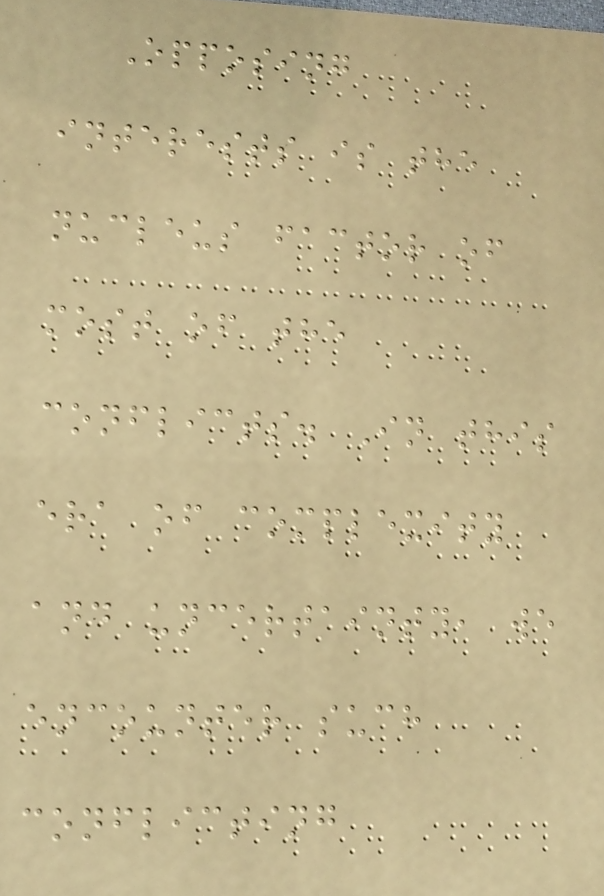Opposing
interests is the
nucleus factor of
most of the
conflicts. In this
era of complexity
and uncertainty, we
encounter such
conflicting
